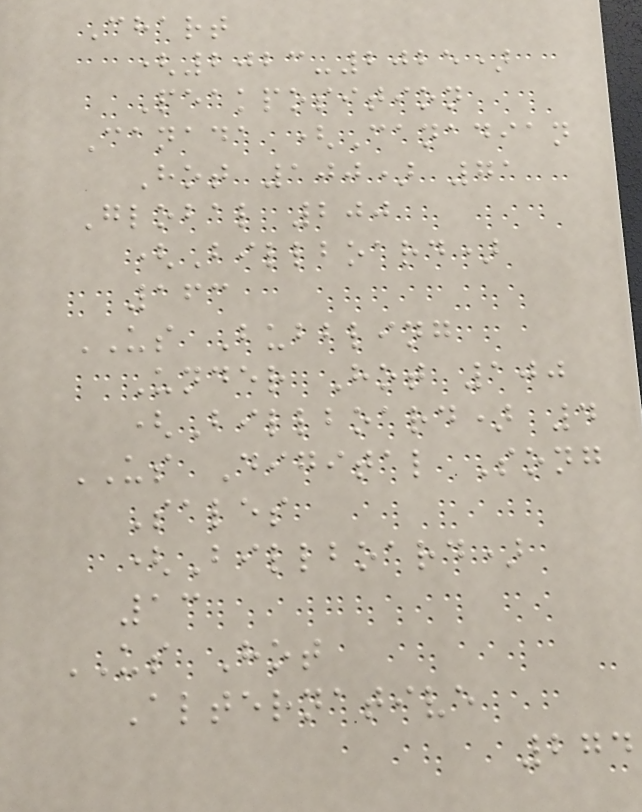Chart
(2023-2025)
Peakposition
Canada (Canadian
Hot 100) 71
Global 200
(Billboard)
163
US Bubbling
Under Hot 100
(Billboard) 4
US Digital Song
Sales
(Billboard)
13
US Hot
Alternative
274
